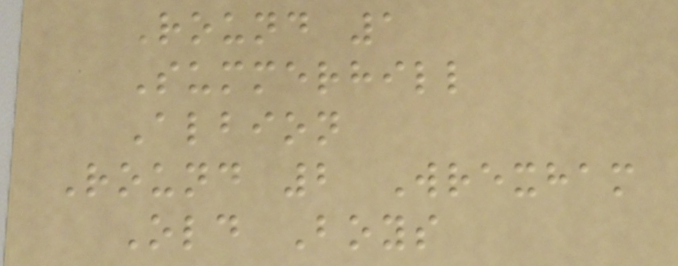Round 1
Summerhill
Albion
Round 2 Wrexham
Old Boys
